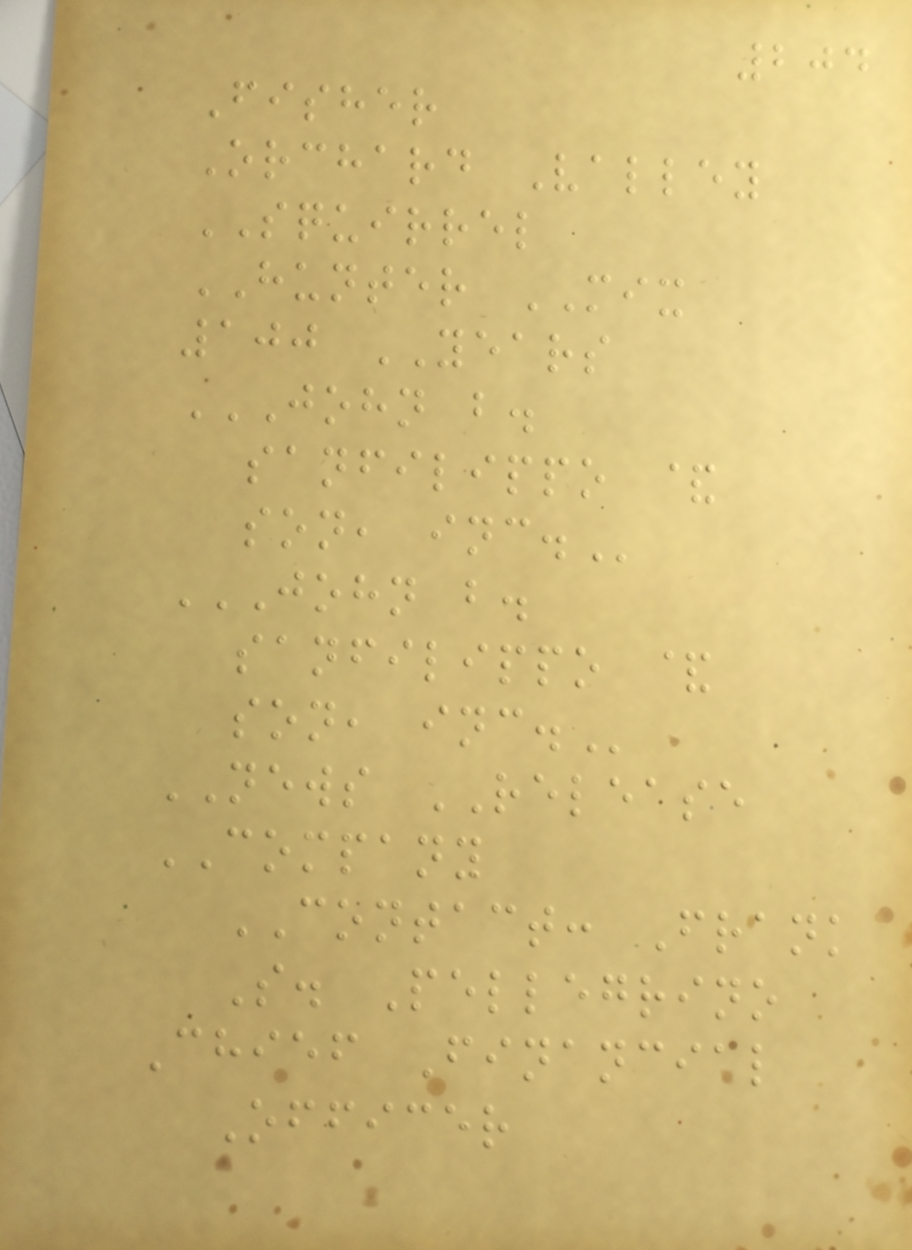204
Fisher
Orchard Valley
SQUIRREL
HUNTER MIX
100 YEARS
JOHN B.
SANFILIPPO &
SON, INC.
JOHN B.
SANFILIPPO &
SON, INC.
NEWS RELEASE
COMPANY
CONTACT: Frank
S. Pellegrino
Chief Financial
Officer
